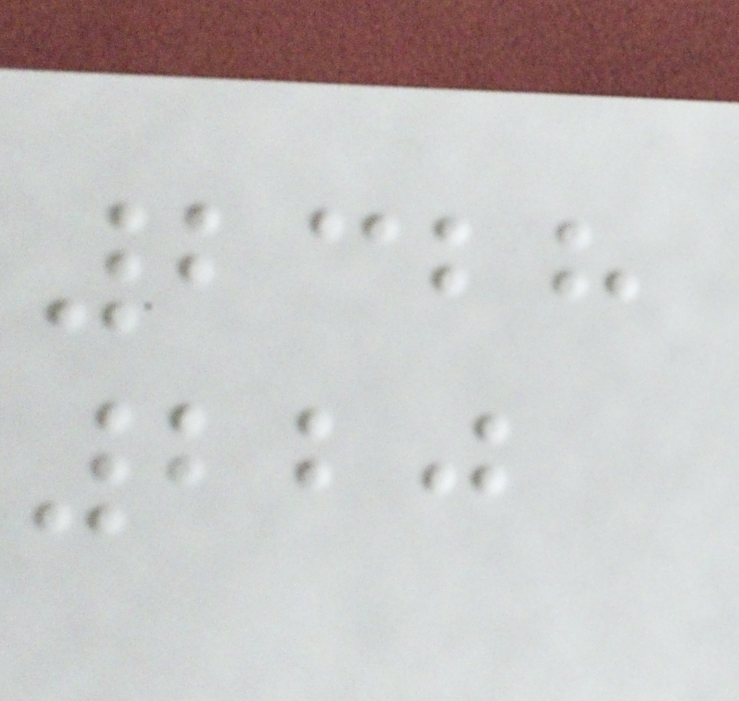2328
220
